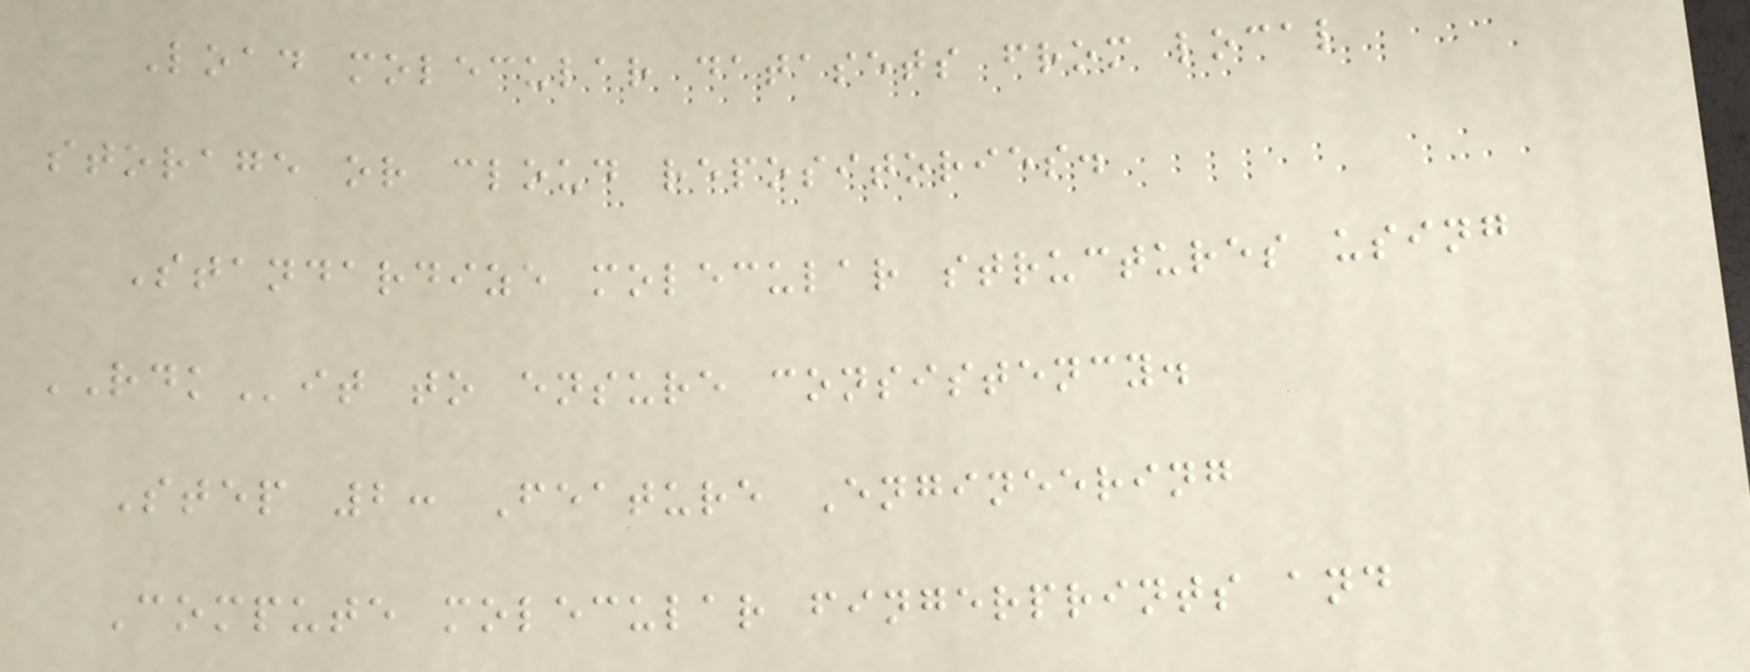Load molecular datasets from local
storage or cloud repositories.
Standardize molecular structures using
RDKit to ensure consistency.
Step 2: Feature Engineering
Compute molecular fingerprints and
